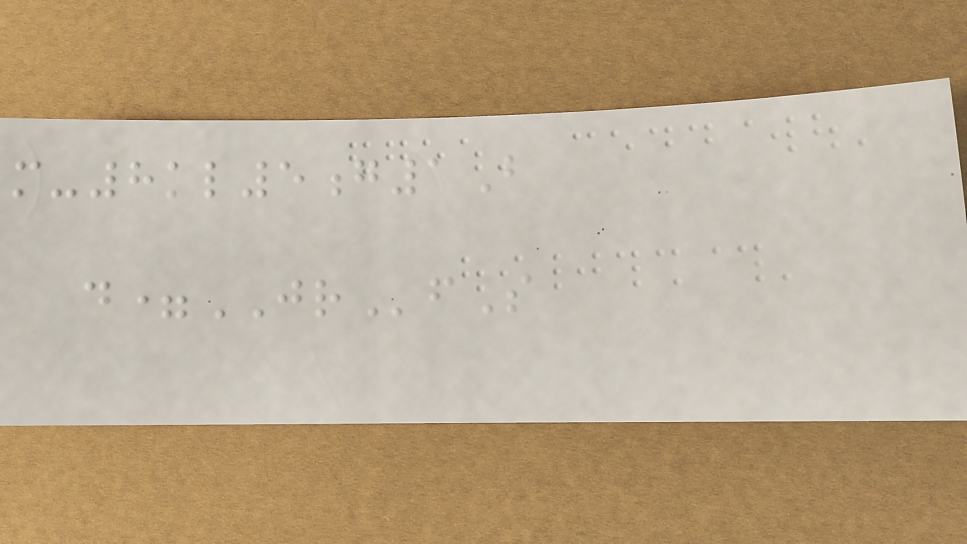m-8kl5g1B
d=JRfS
